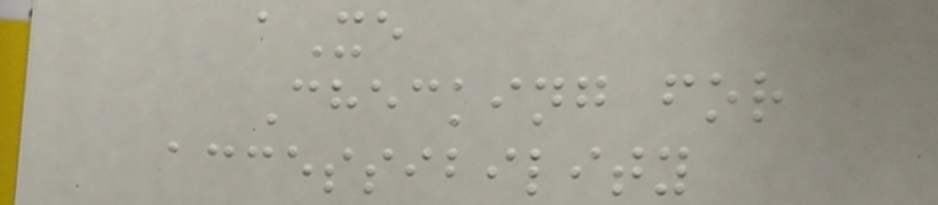aXe
Checking for
accessibility
